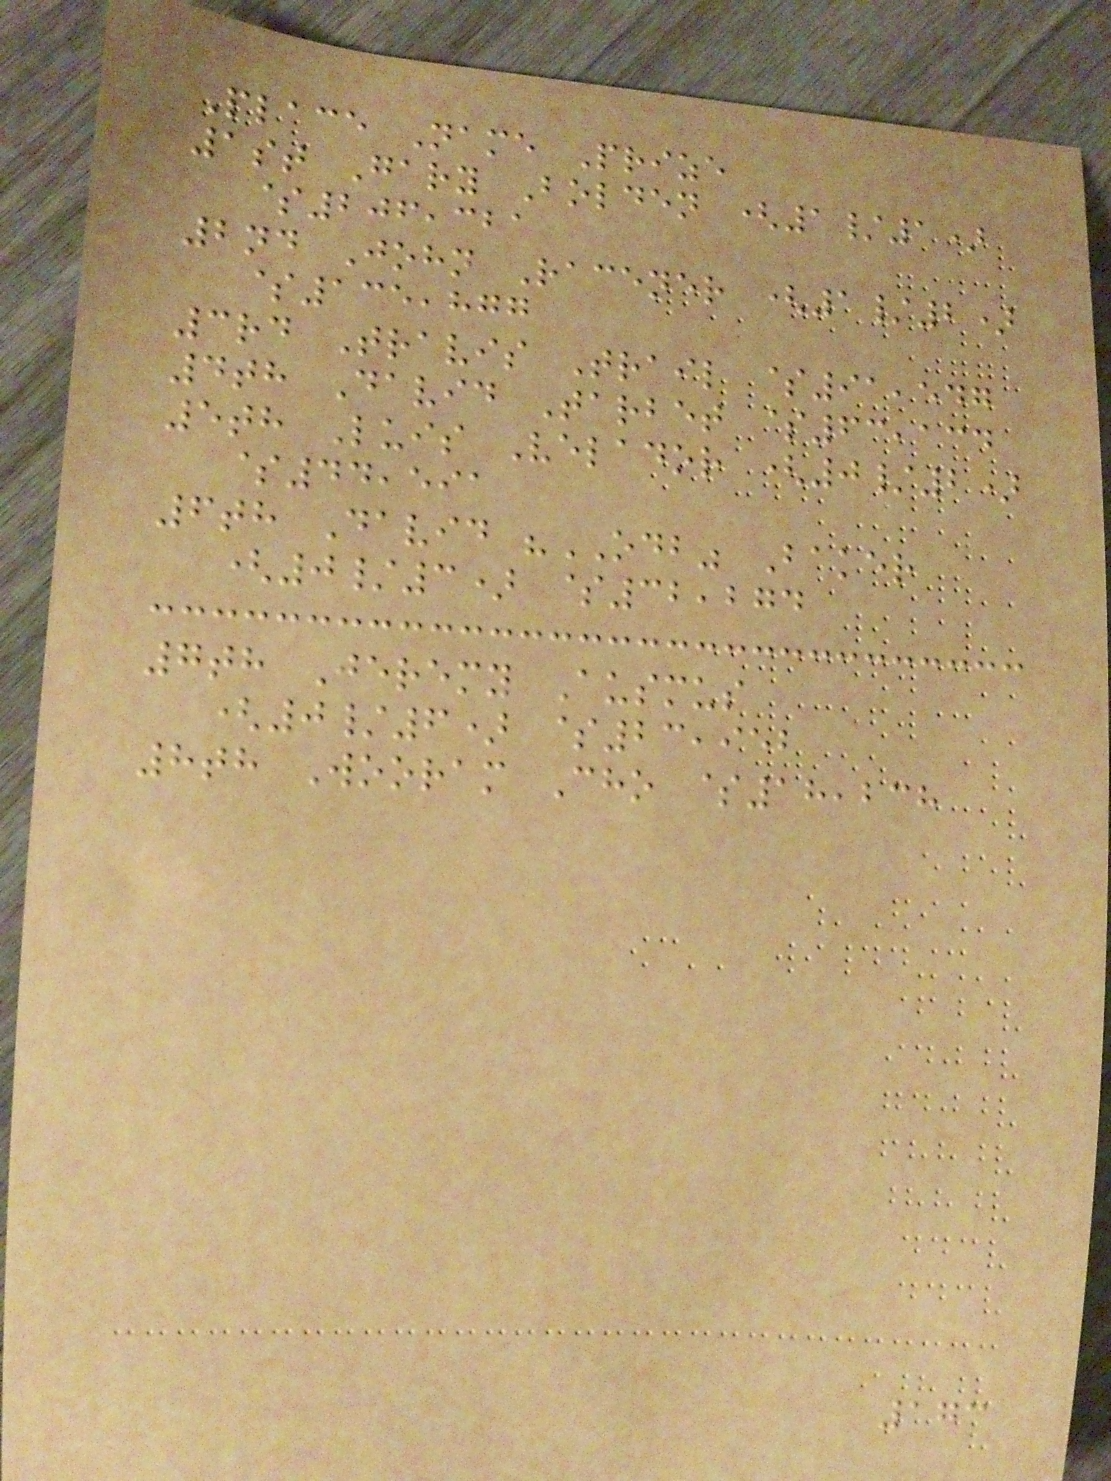Place Name Prize
1st Gary Bolden (1/1)
$206,321
2nd John Racener (1/2)
$135,877
3rd Travis Trail $91,547
4th David Tarbet $63,134
5th Luis Velador (0/2)
$44,591
6th David "ODB" Baker
(0/3) $32,274
7th Jeremy Ausmus
(0/6) $23,952
8th Wooram Cho $18,238
173
